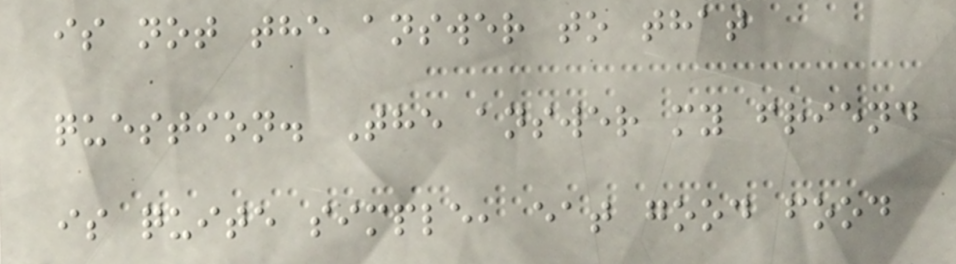is not the answer to that
question. The answer my friend
is quite simple, eat good food
